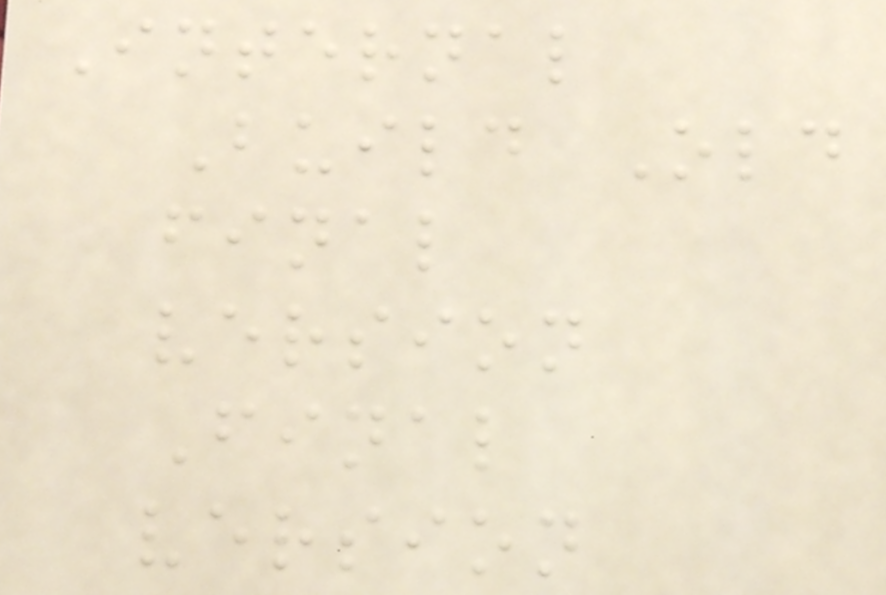Internal
Build Old
final
version
Final
version
